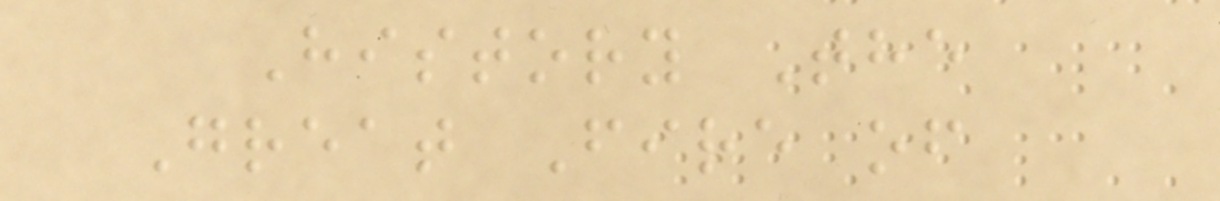History The
Great Fire of
